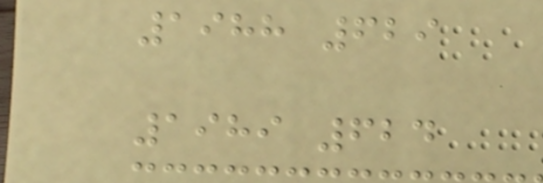1988 629
1989 624
